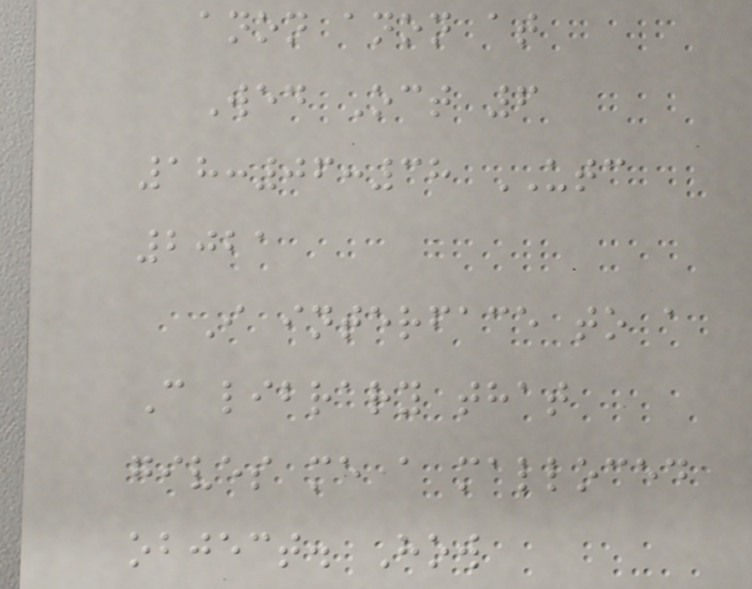anon anon at
Wed Oct 6
18:06:38 UTC
2021
I interface to a
C library that
gives me a malloced
object. How
